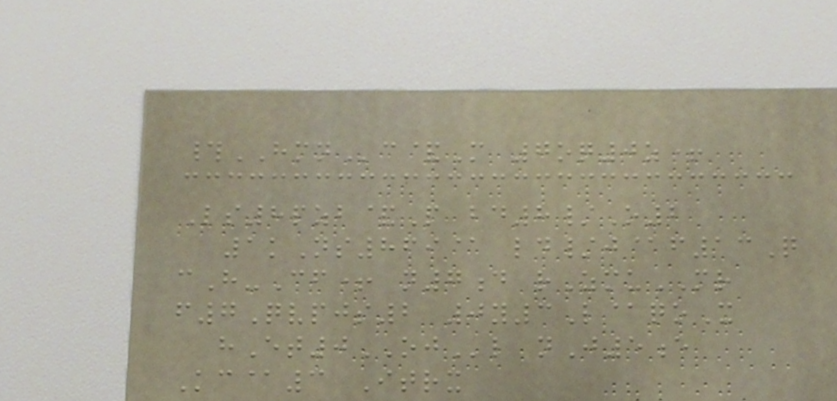#HMNc&M 7oq0z+
Ls8pzb&P bd8/O2
1kNs869@ ld/j@f13Q
cH-Cf+ n7d rZmuMR
f7Qvpjs2 0y3L@qoX
hEt0OJl nJ5e
Kc@3 Itrx
